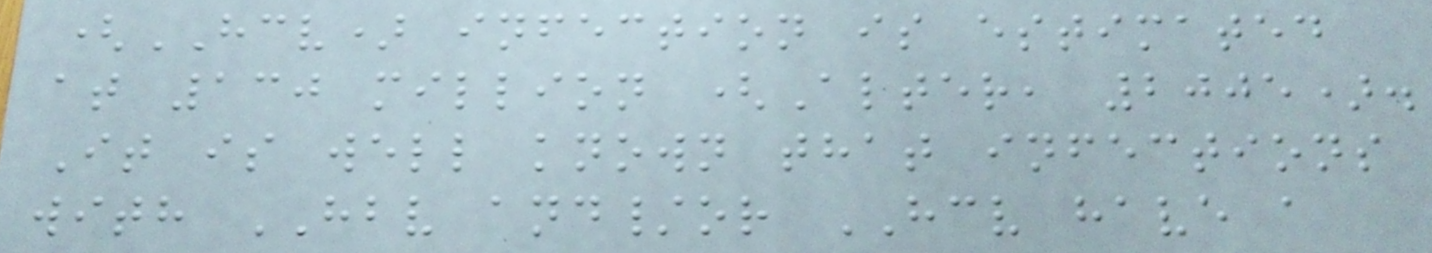(HCV) infection is estimated
at 130 million (Alter, 2005).
It is well known that infections
with HBV and/or HCV have a
